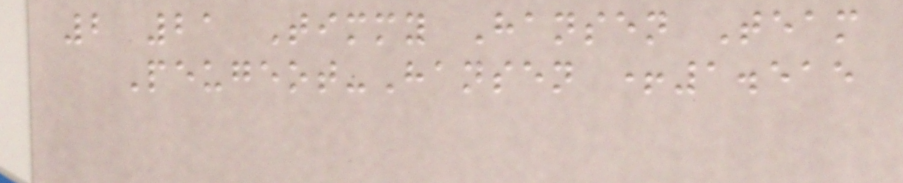2 21 Timmy Hansen Team
Peugeot-Hansen +1.515
